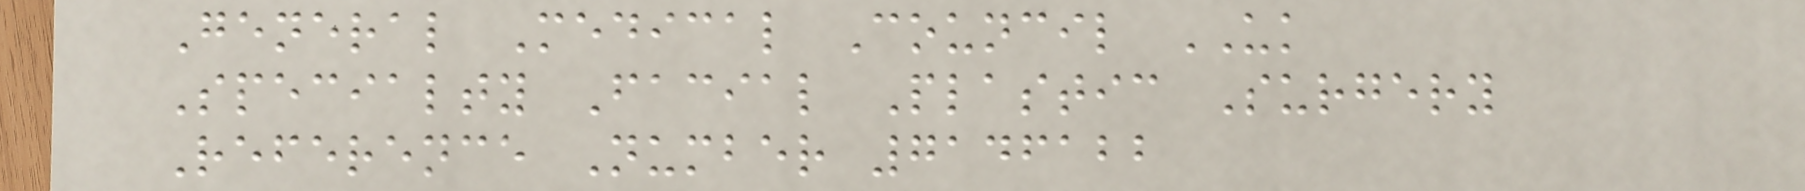General Medical Council UK
Specialty Facial Plastic Surgery
Reference Number 7146122
